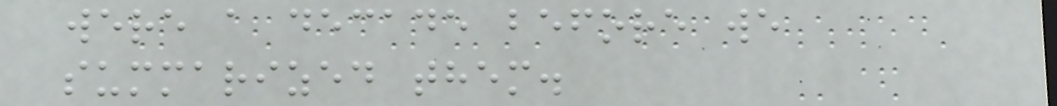were a decade before we
summarized them.
